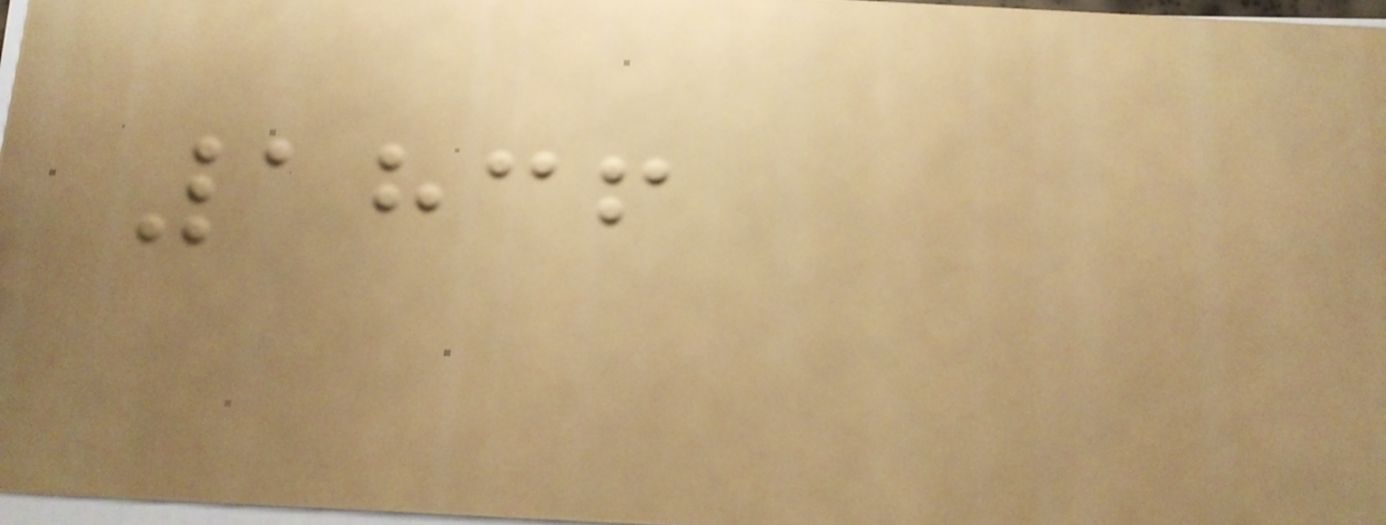1836
